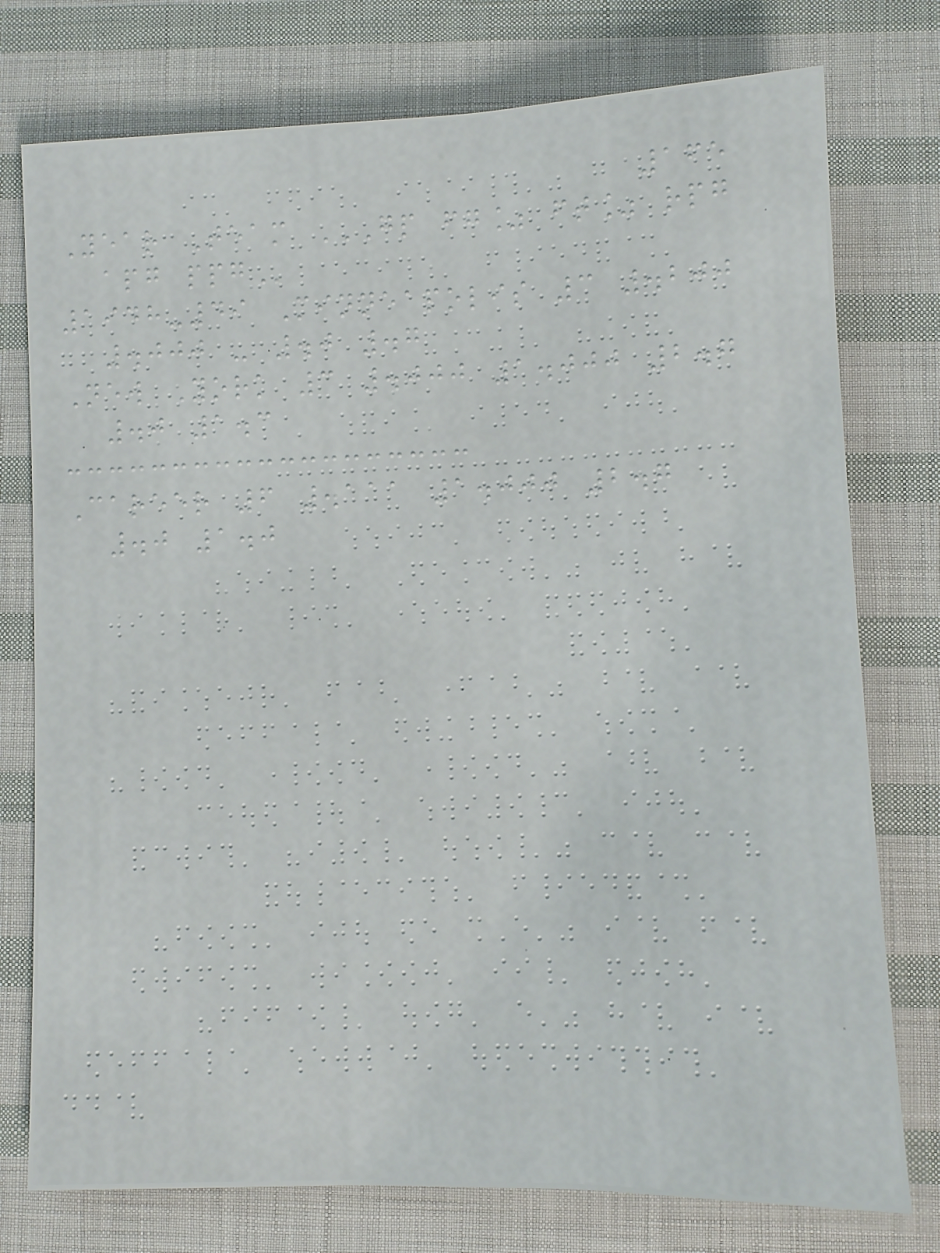165
Year Team GP FG% FT% RPG
APG PPG
1948-49 Minneapolis 3 .200
.000 - .0 .7
New York 3 .000 1.000 2.7
.0 1.3
Career 6 .111 1.000 2.7
.0 1.0
